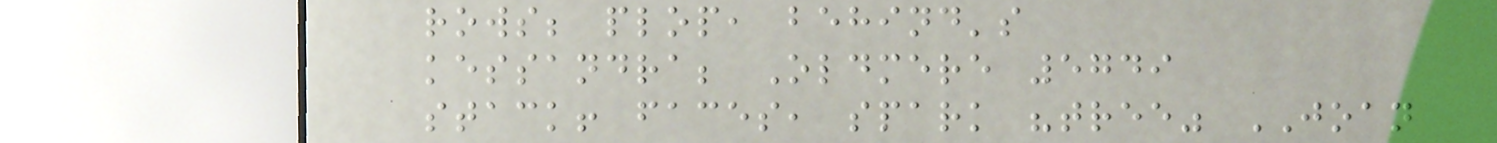rows; plop, behind's
kessandra; Oldmere 5749
stack! faces, spark "tree" JOAN
